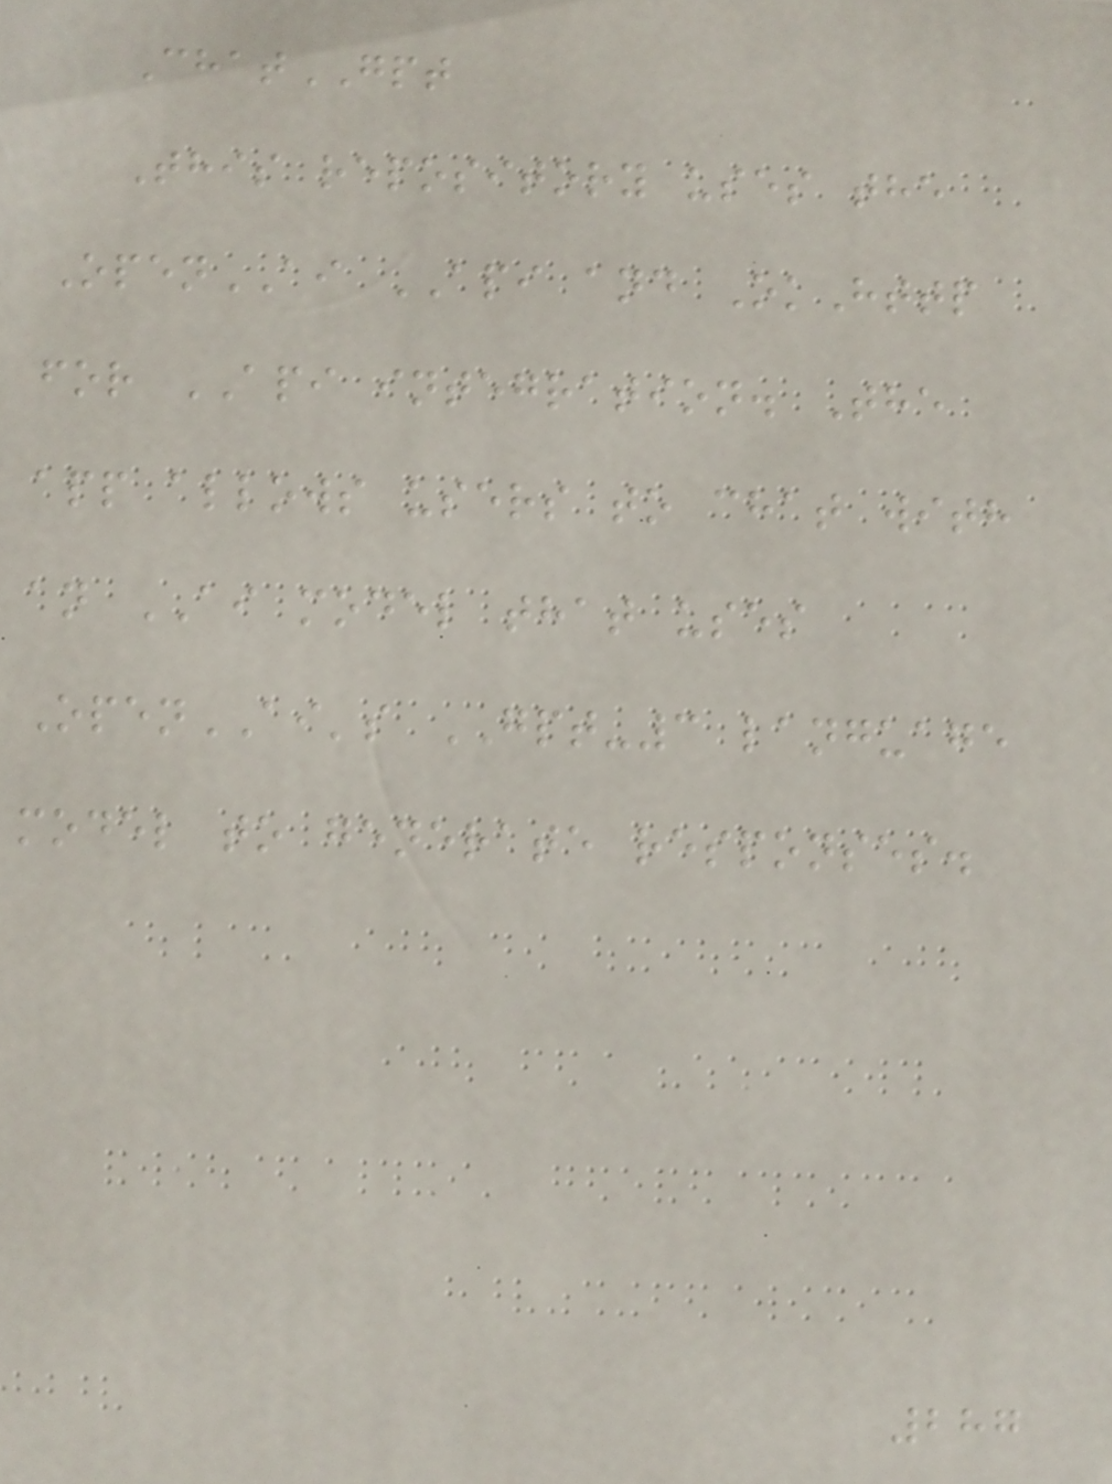ChatGPT
This repository uses the
OpenAI API and OkHttp
for API integration. The
app allows users to chat with
an AI model that uses
OpenAI's GPT-3 language
model to generate responses.
287
